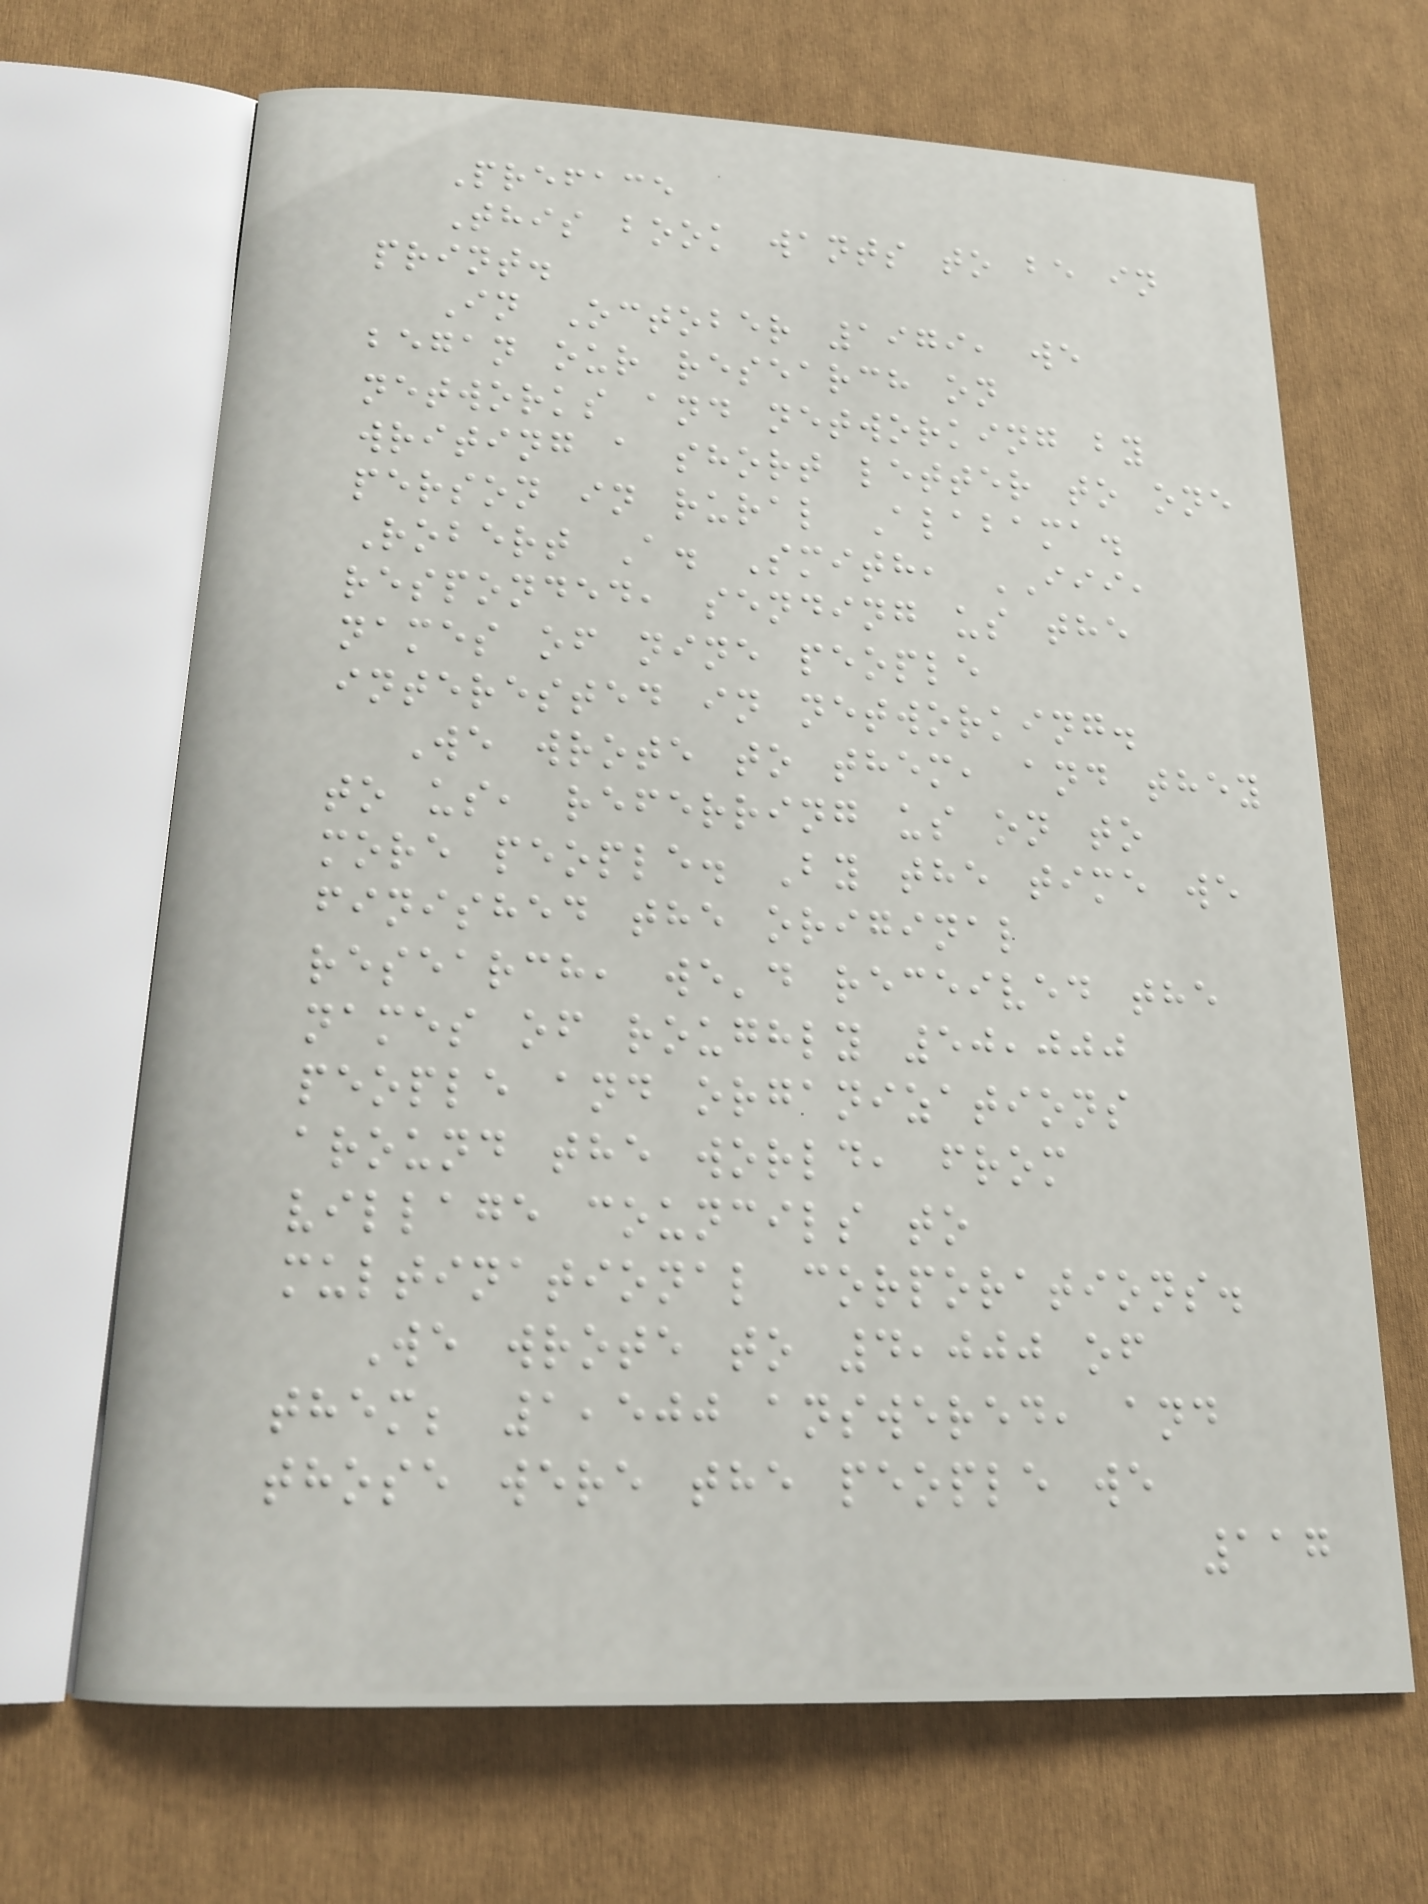Preface
This book wants to be in
print.
In October 1979, we
began our research on
networks and networking by
writing a short letter to one
person in rural Alabama.
Robert A. Smith, III,
responded, sending us the
names of nine people
interested in networking.
We wrote to them, and they
to us, referring us on to
more people. By the time we
finished the original
research, we'd received the
names of roughly 50,000
people and organizations
around the world, from
village councils to
multinational corporations.
We wrote to 4,000 of
them; 1,500 answered, and
those were the people we
117
